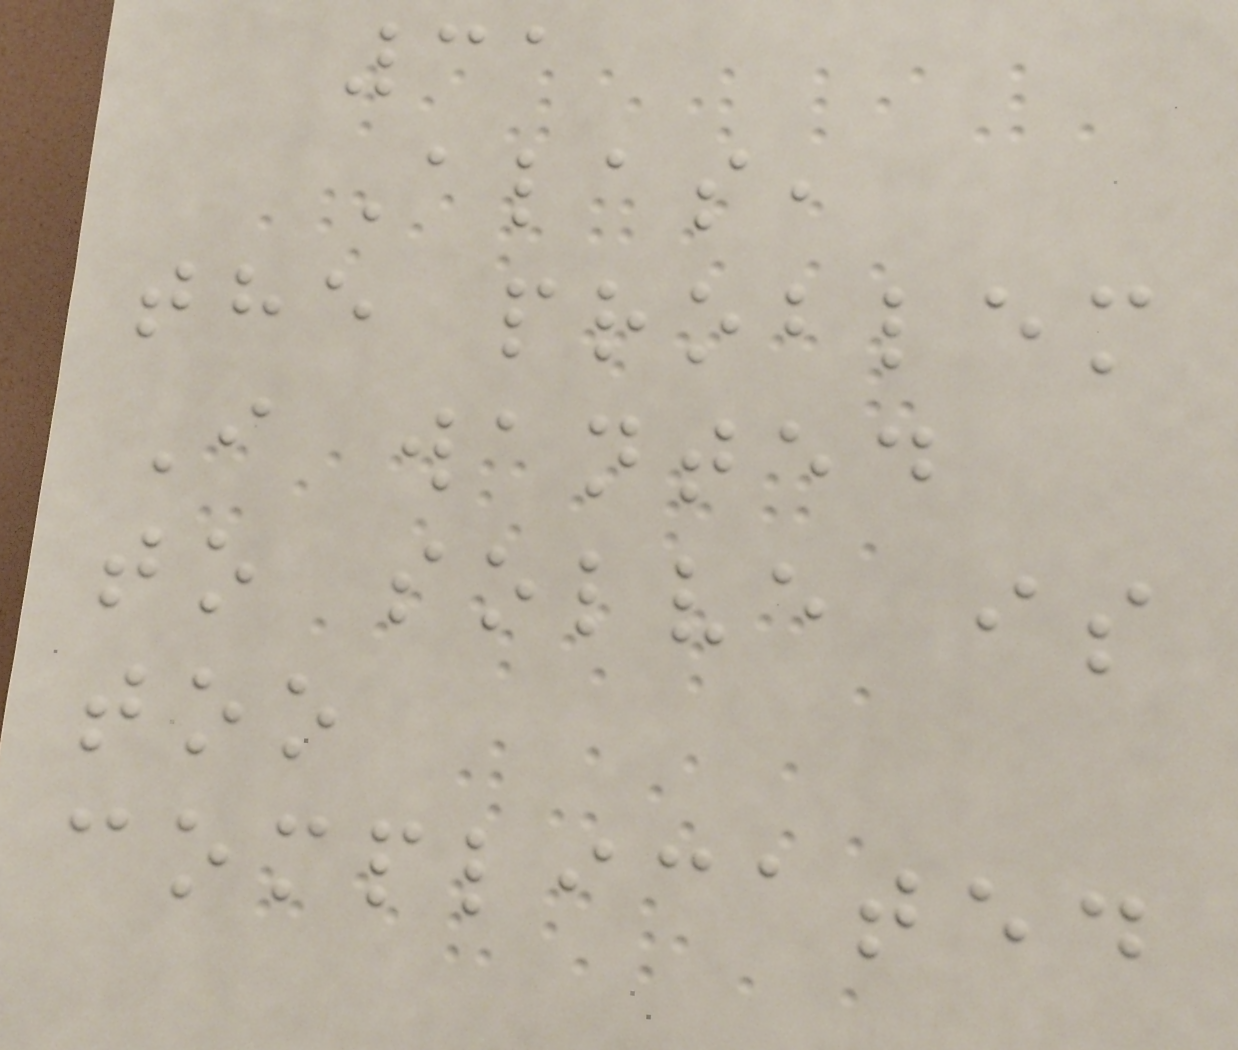31
Alas,
the problem
I wanted
to solve is
too
complicated
